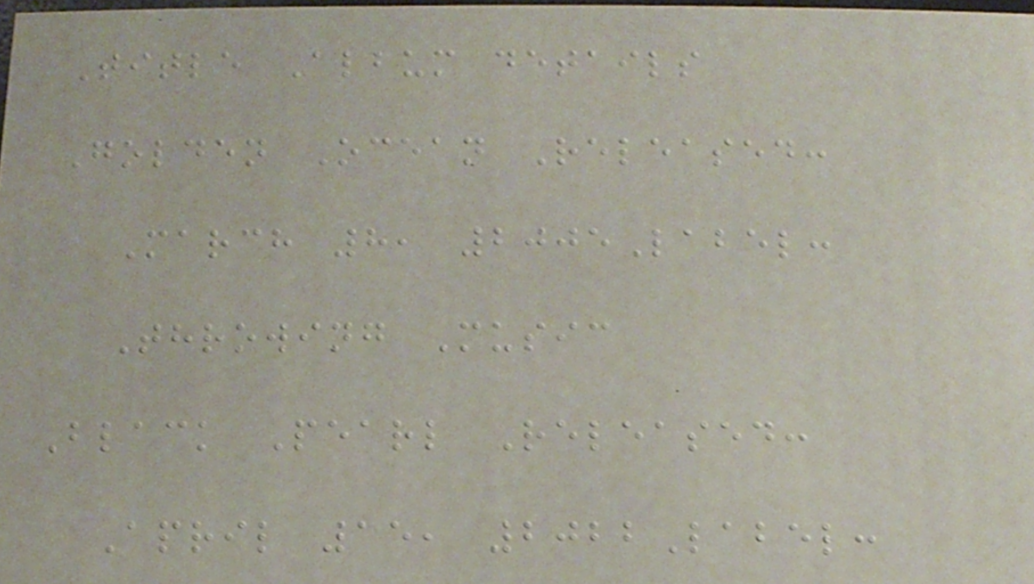Title Album details
Golden Ocean Released:
March 8, 2005Label:
Throwing Music
Black Pearl Released:
April 15, 2022Label:
